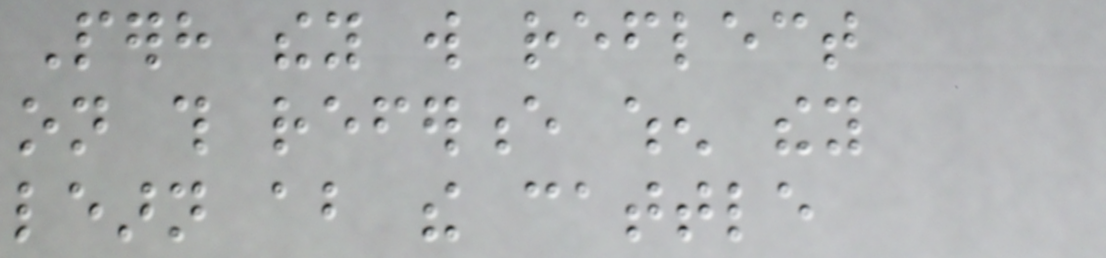Perhaps they will reflect
on this reference when they
learn about the cattle
